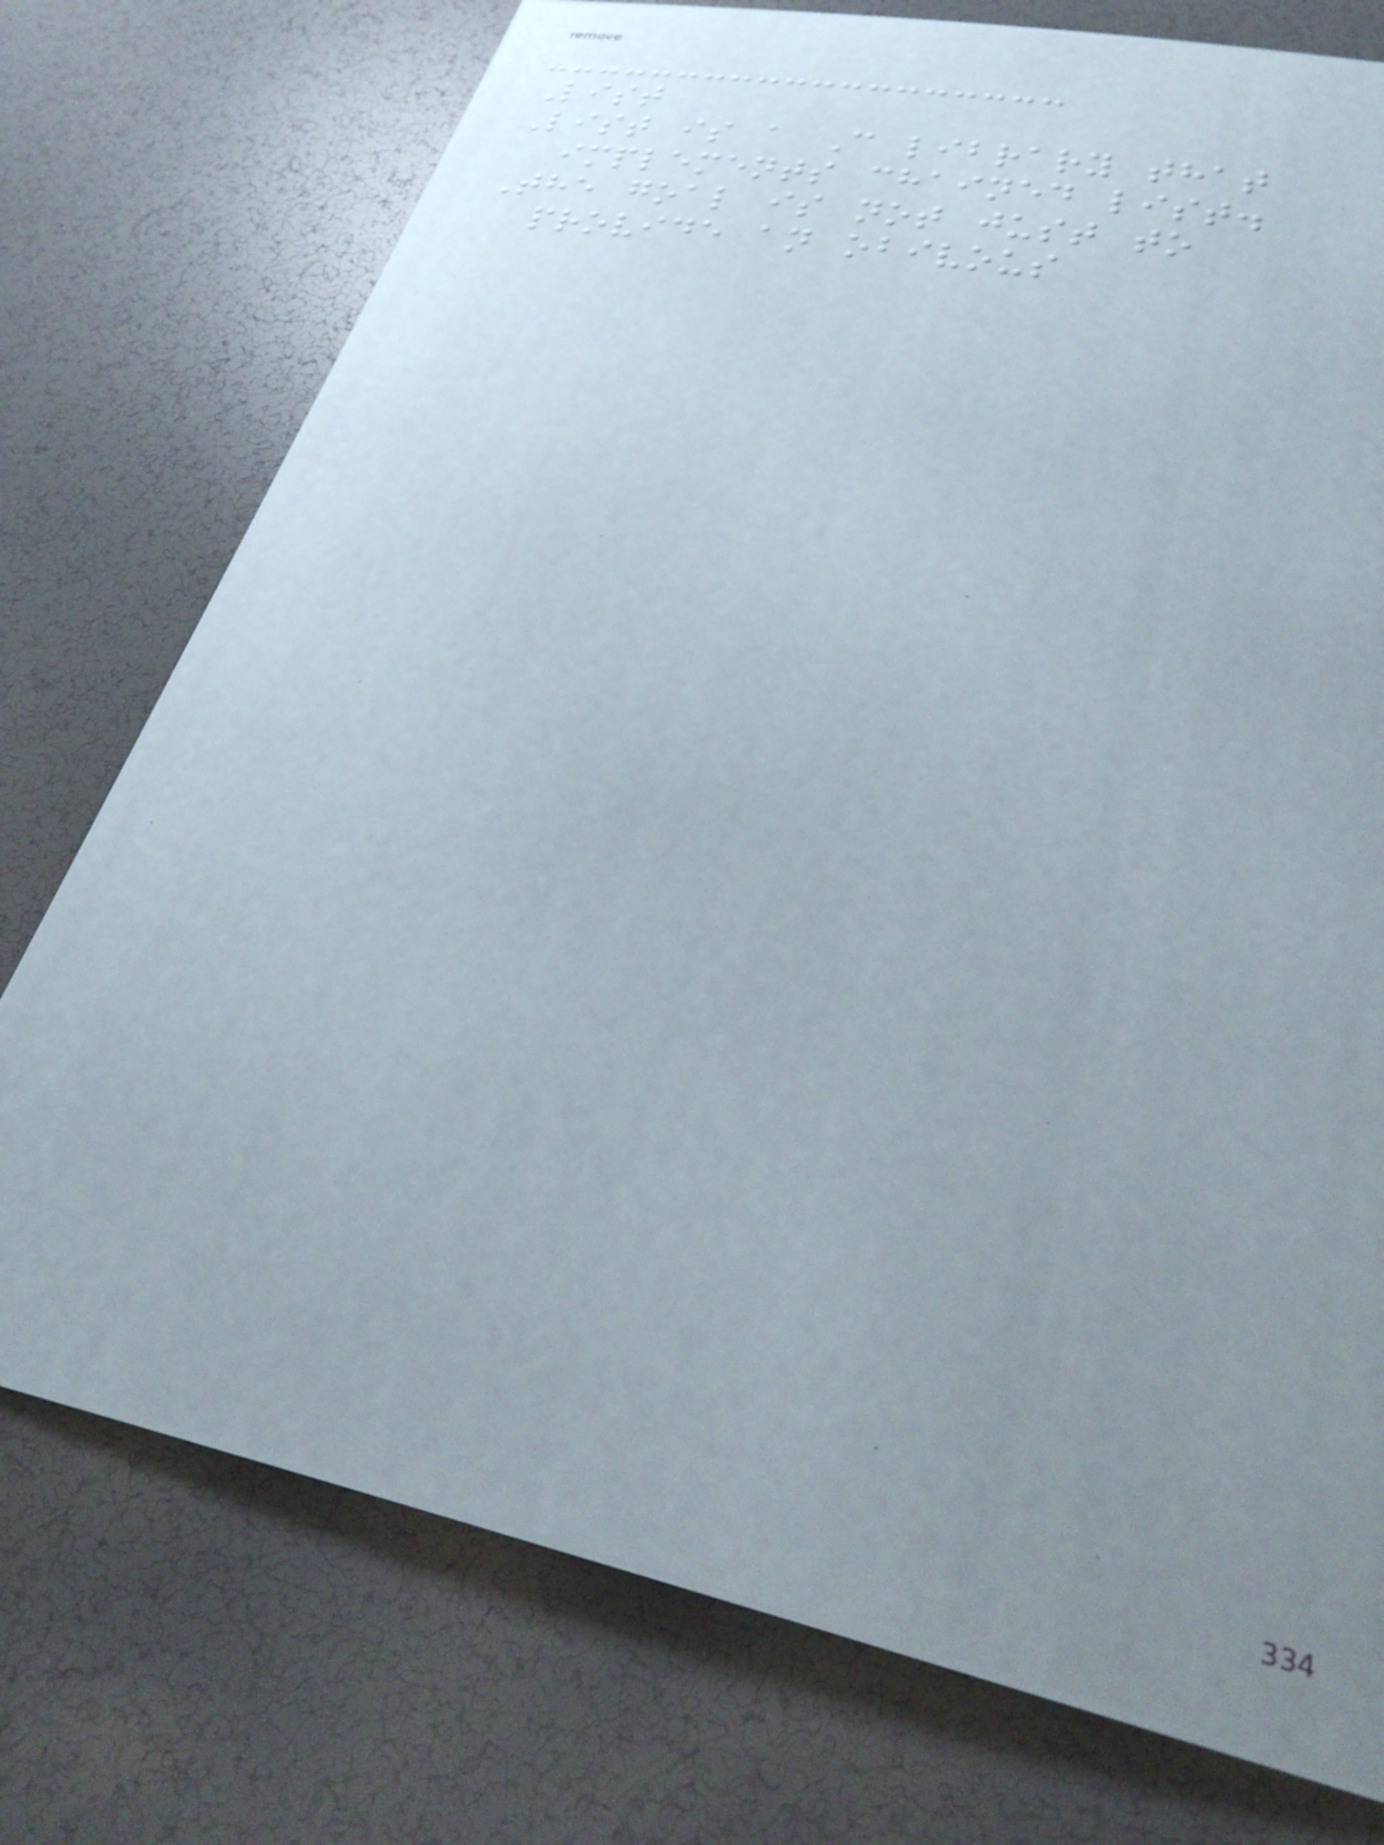List
List is a C library that
implements chained list.
The goal is not just to
provide an obivous
